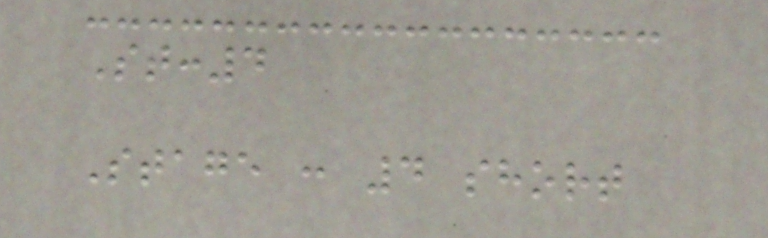St:4
Stage : 4 short
